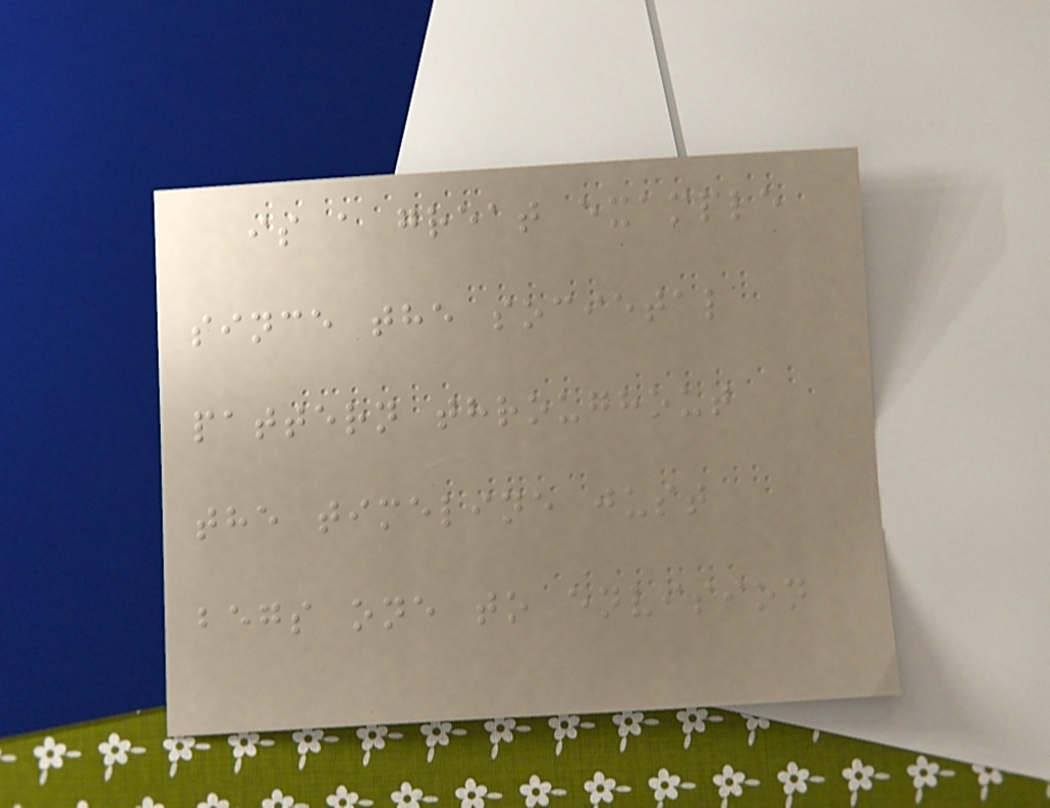is a great example
since the societal
pattern throughout
the timeline just
begs one to envision
